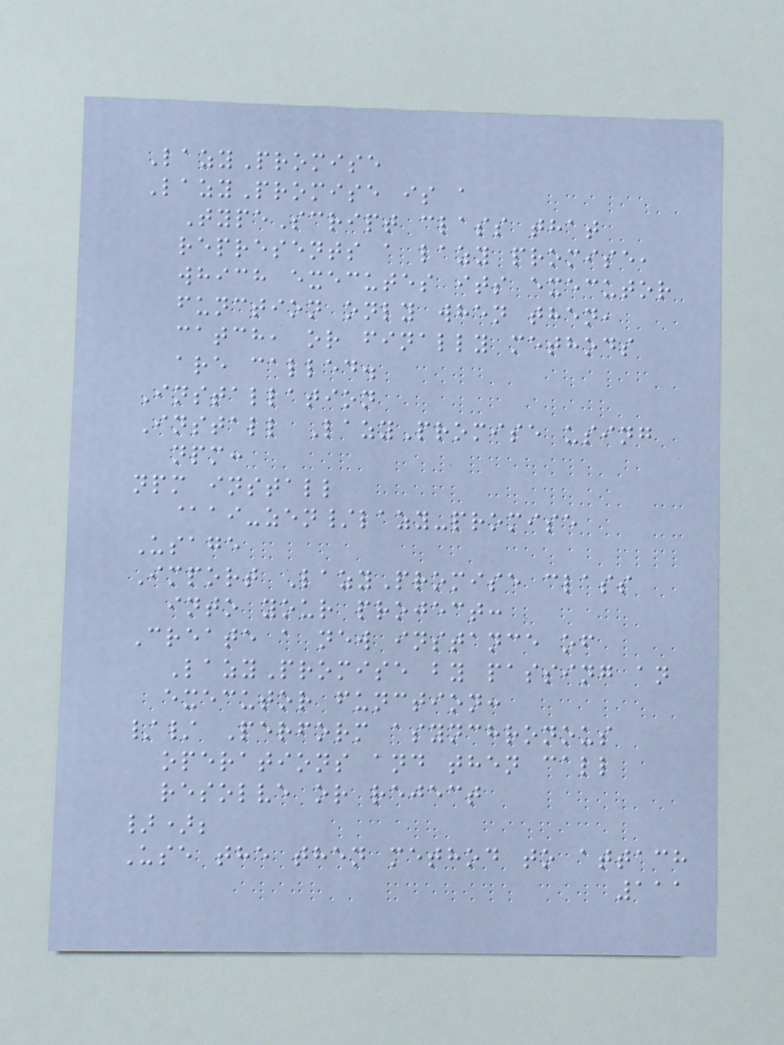LazyPromise
LazyPromise is a
TypeScript class that
represents a lazy promise,
which executes its executor
function only when then,
catch, or finally methods
are called.
Installation
Install LazyPromise using
npm:
npm install
@ai-zen/lazy-promise
Usage
Import LazyPromise class
into your project:
Create a new instance of
LazyPromise by passing an
executor function:
// Perform asynchronous
operations and then call
resolve or reject
});
Use the then method to attach
111
